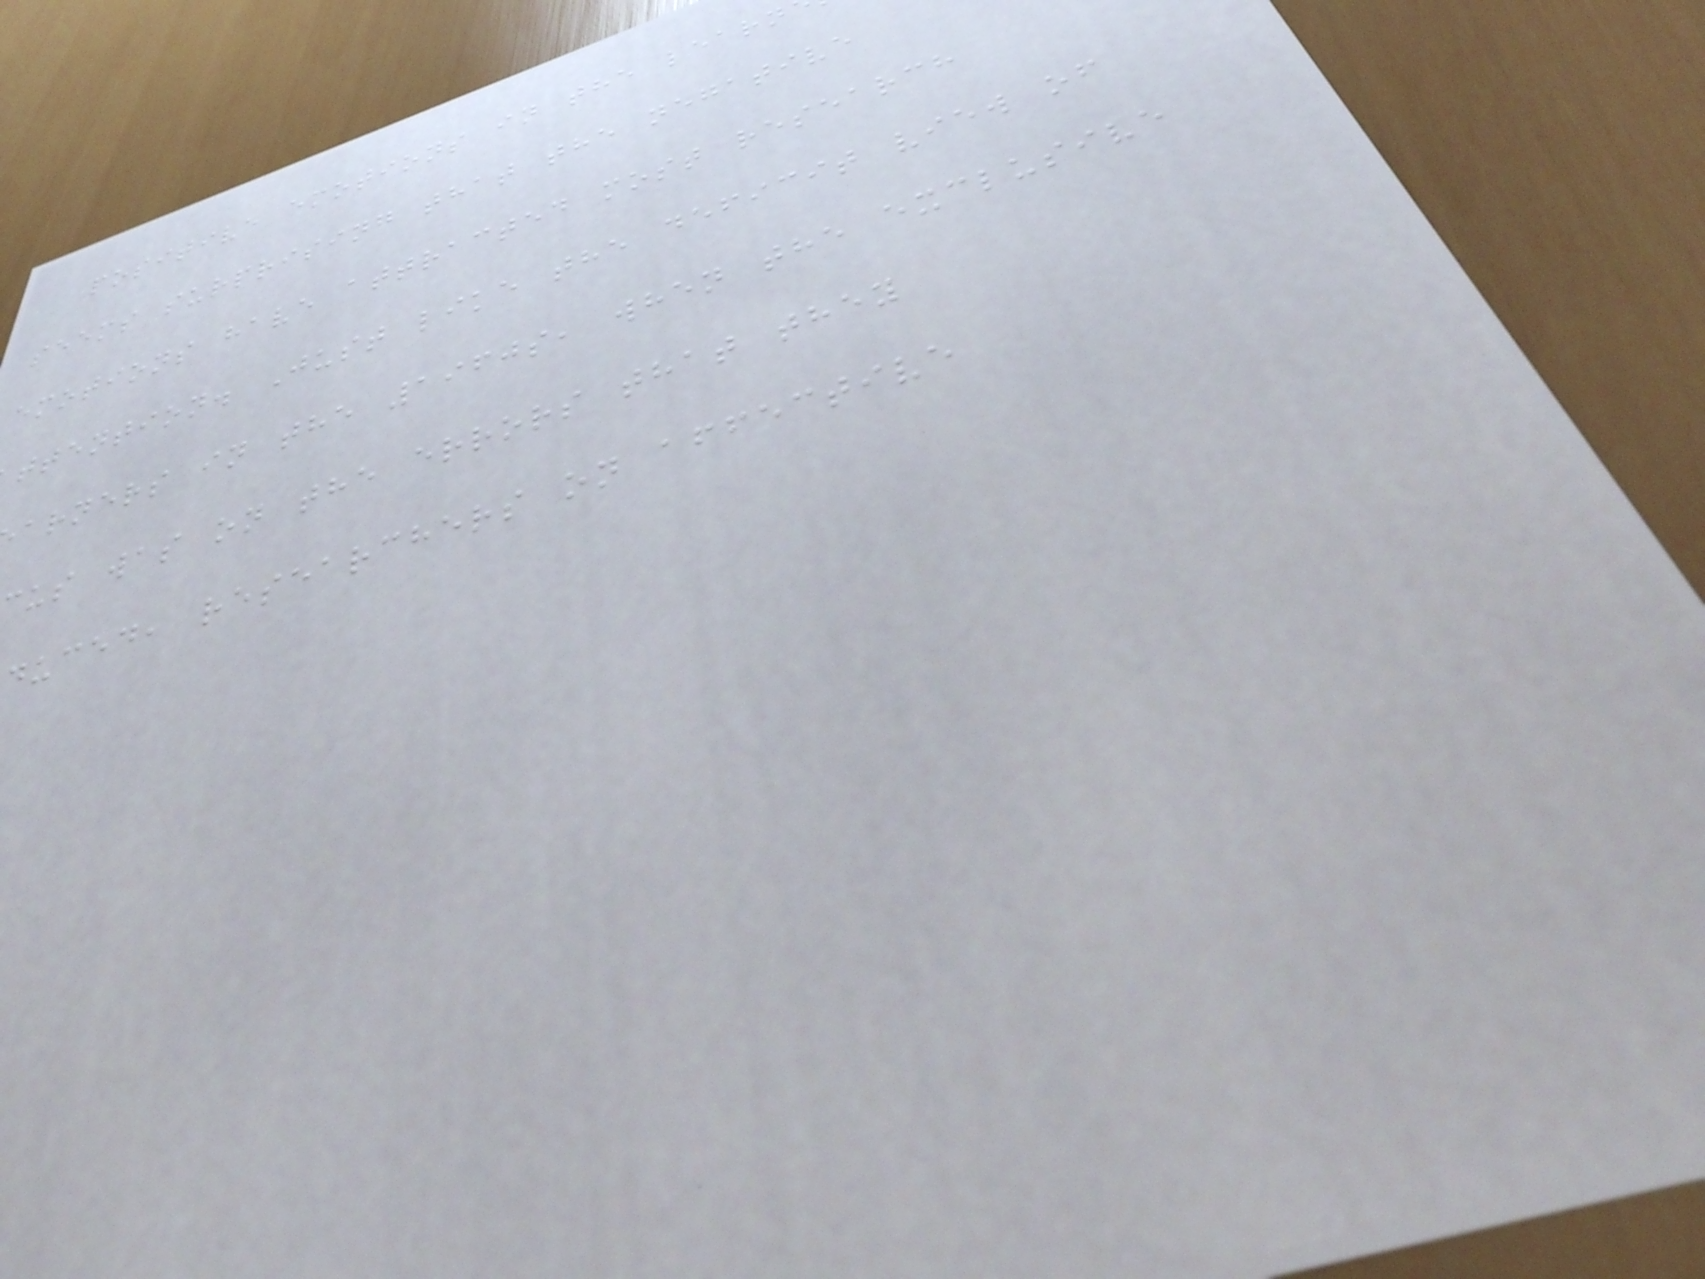positive emotions in the learn
seems surprising that the negative
emotions have attracted most research
ttention. Just like the deficit view of
arners in the 1960s, when the exclusive
us was on the errors that they
duced, researchers on affective
